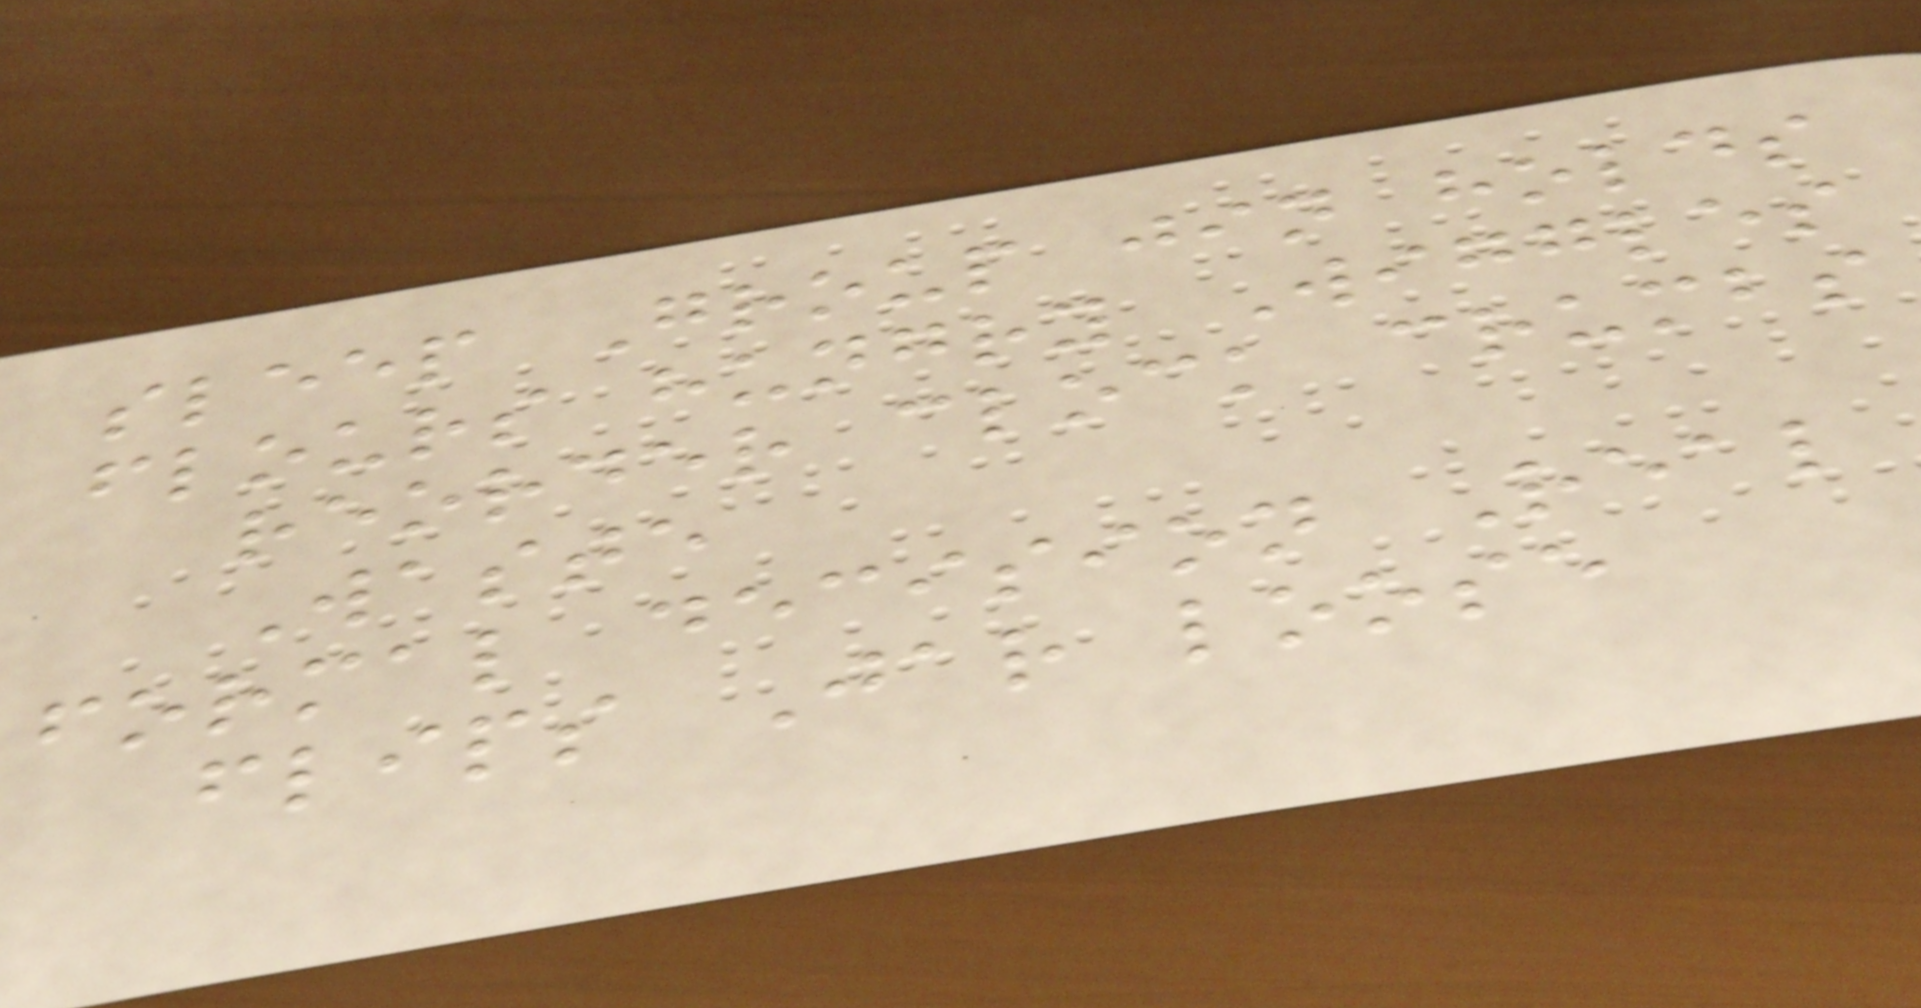sleep Group jin holds
flours hungry Wiggles
reorder clock crumbs
Waste
formal decision Real
flips Jar loose
